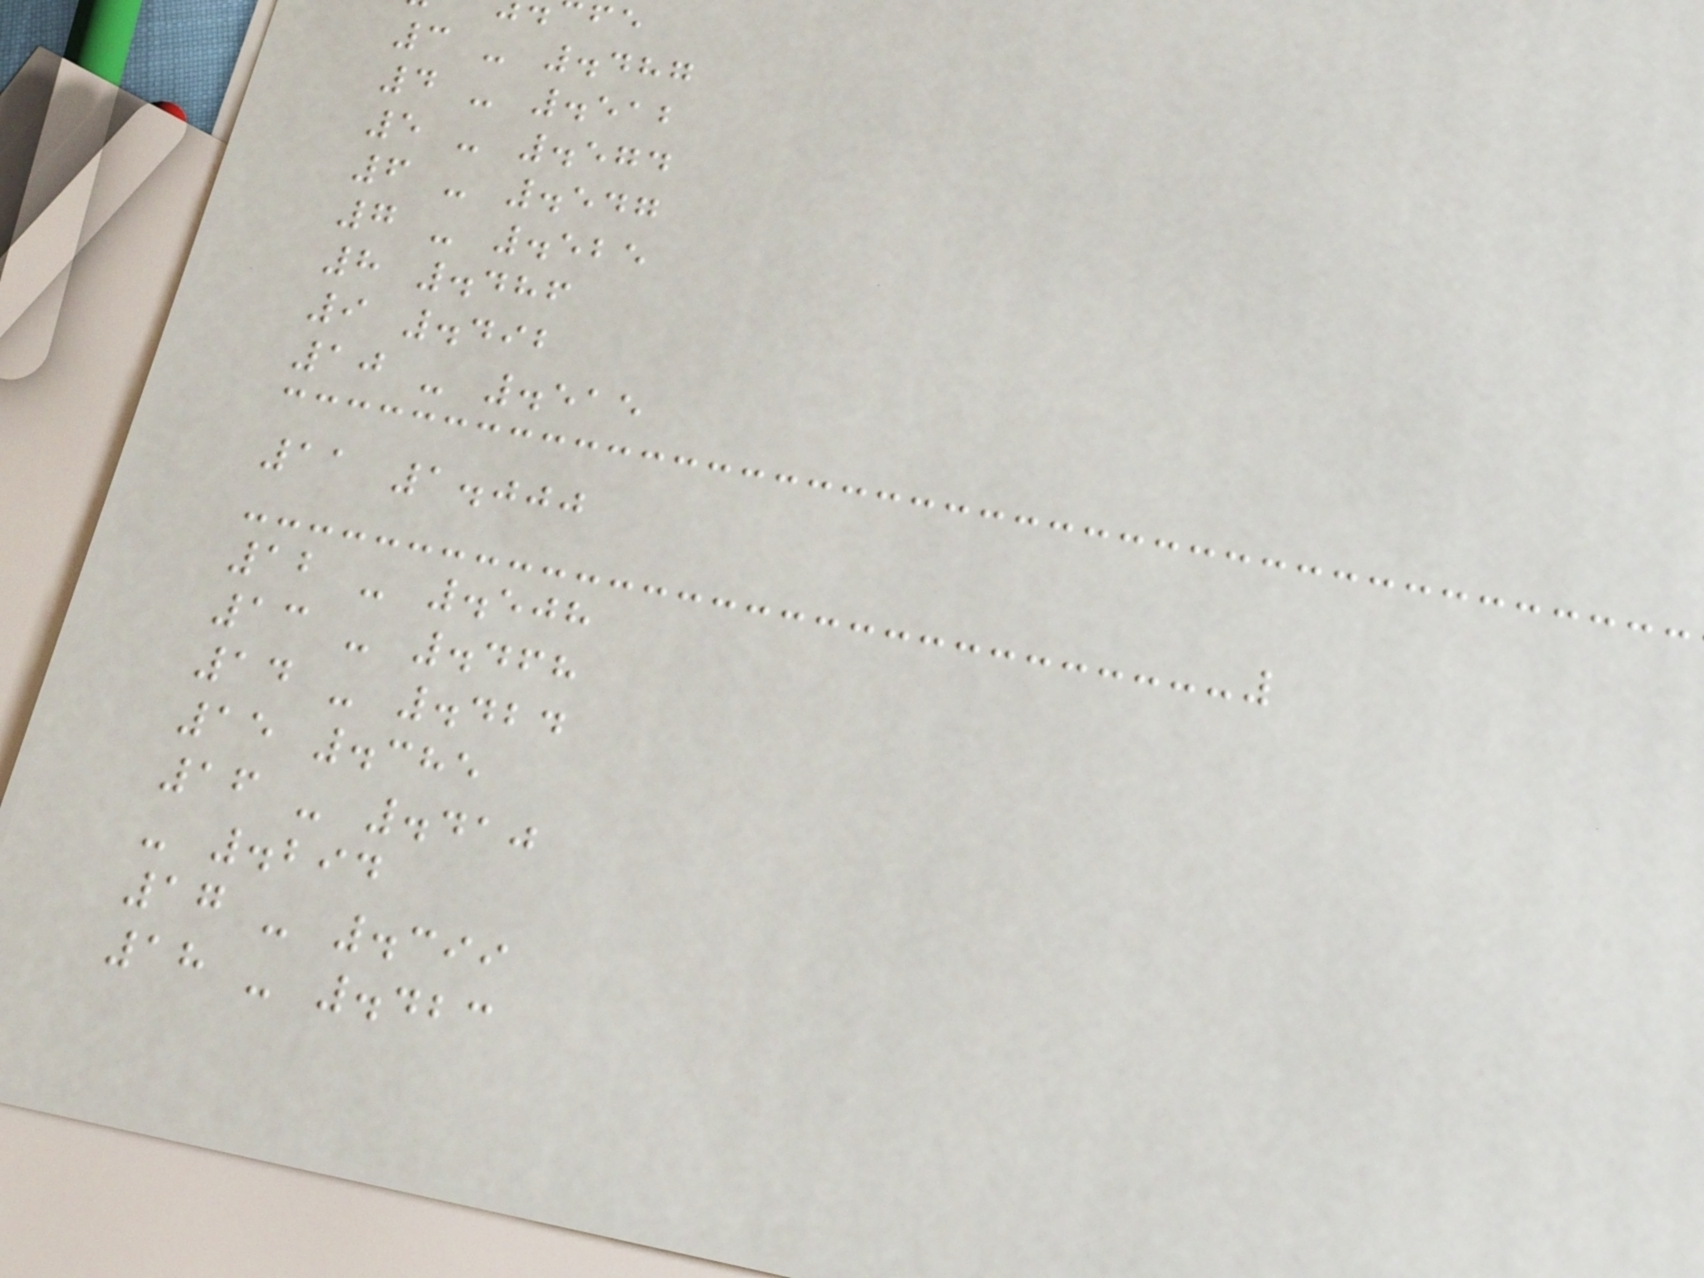3 - .487
4 - .512
5 - .574
6 - .547
7 - .525
8 .486
9 .492
10 - .515
11 1.000
12 - .508
13 - .468
14 - .424
15 .385
16 - .410
- .294
17 - .399
18 - .423
